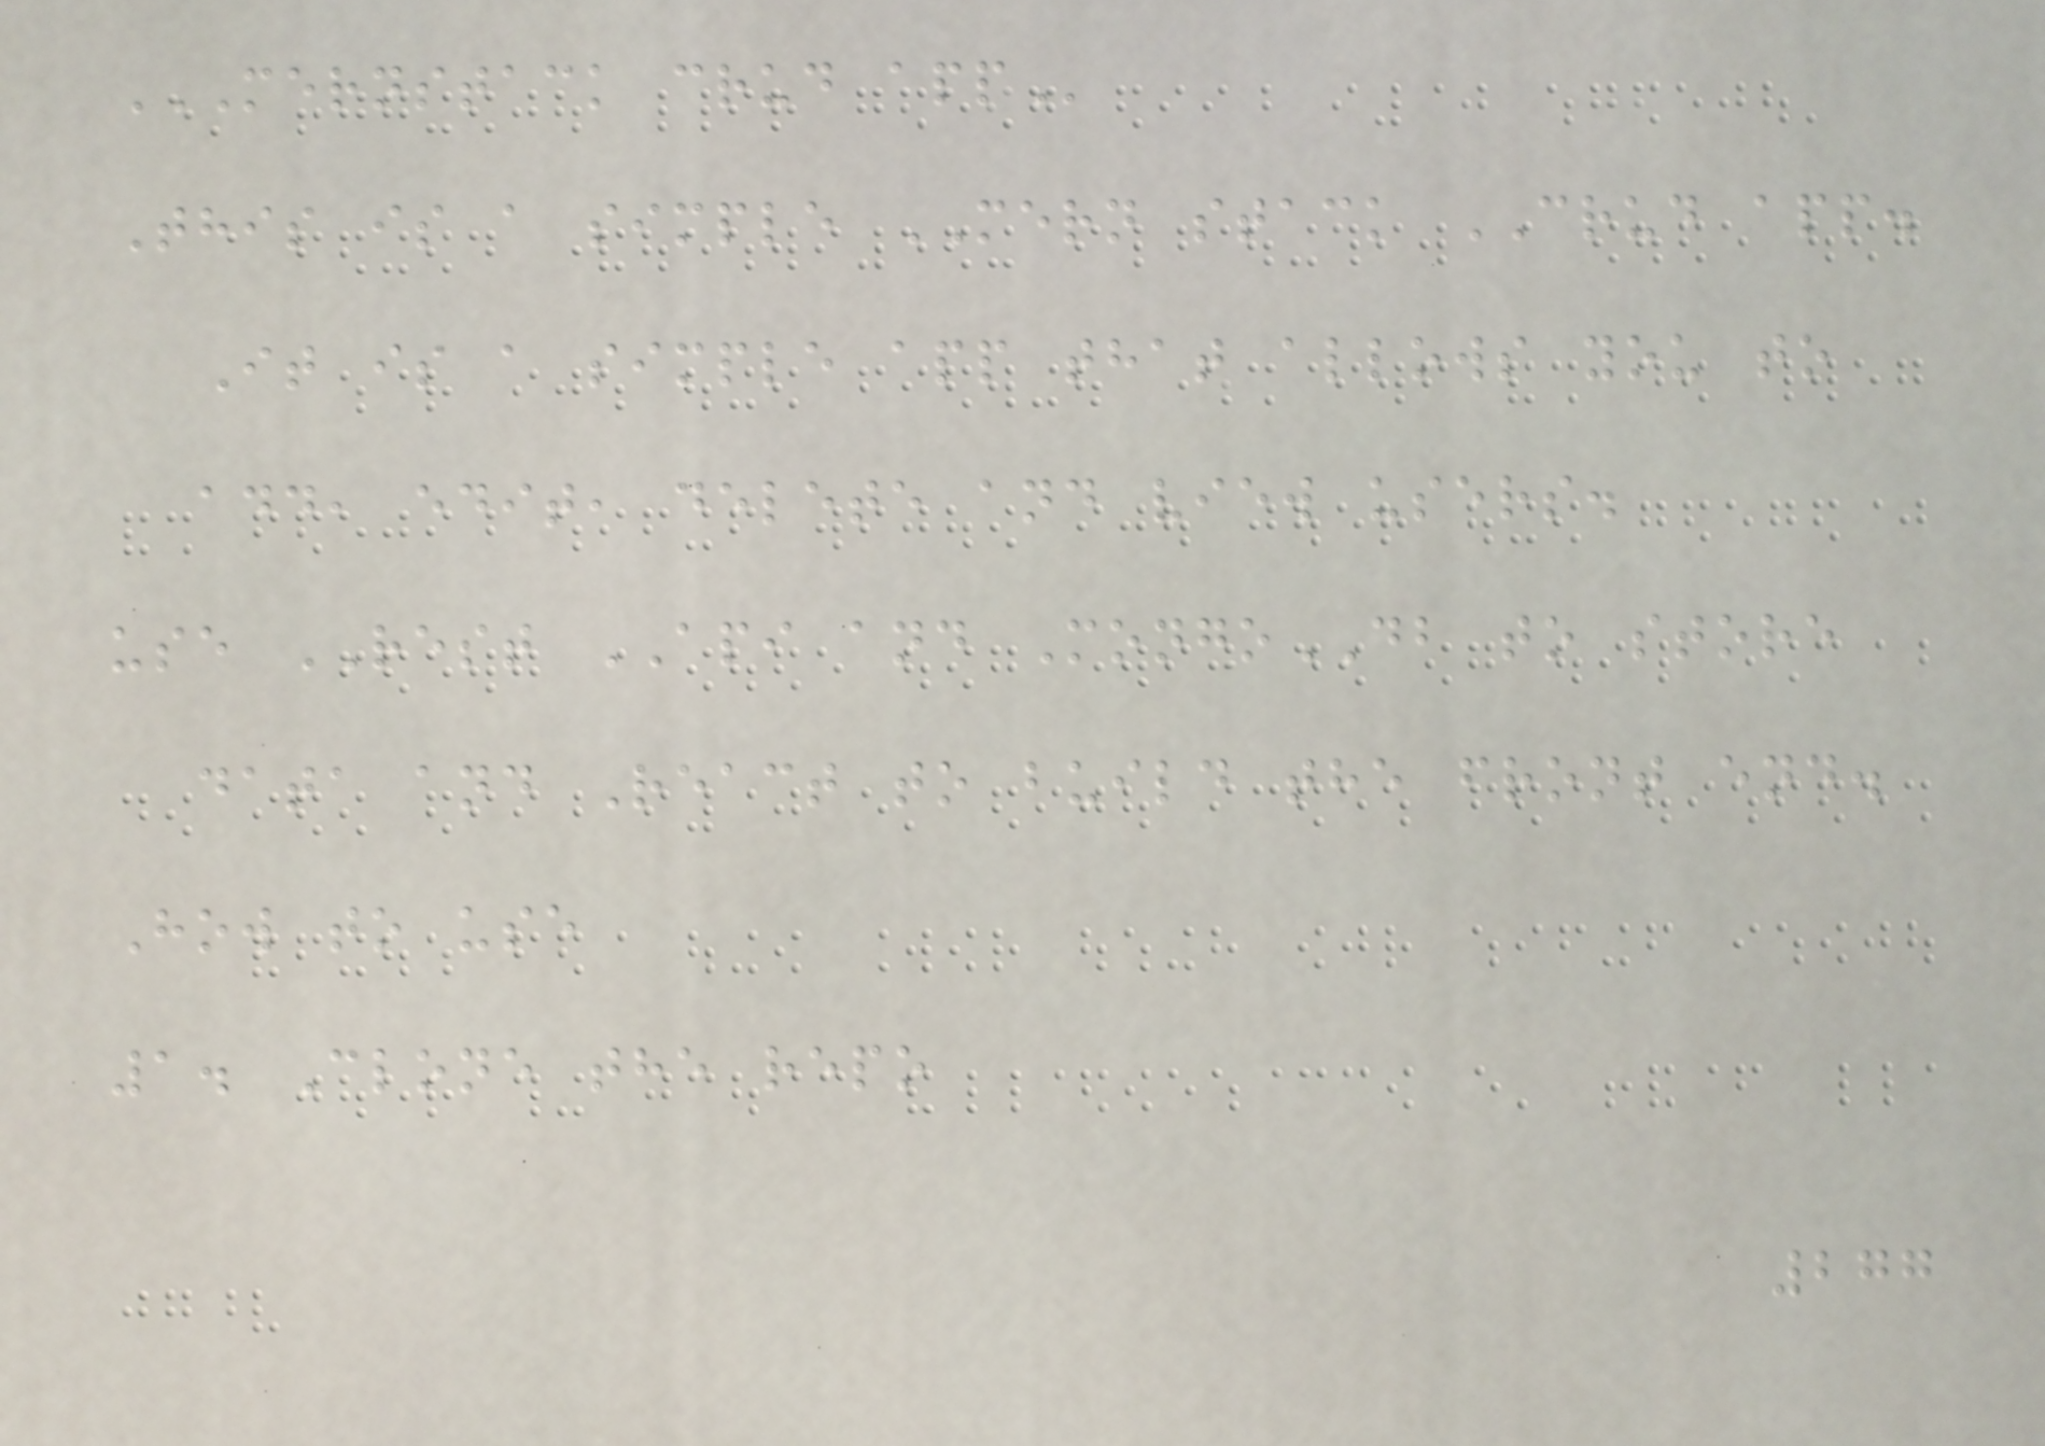MERNSTACK CRUD APP
This is a simple MERN stack CRUD app.
It is a simple app that allows you to
add, edit, delete and view users.
use REST API and MongoDB to store
data and React to build the front end.
How to use
1. Clone the repo
277
